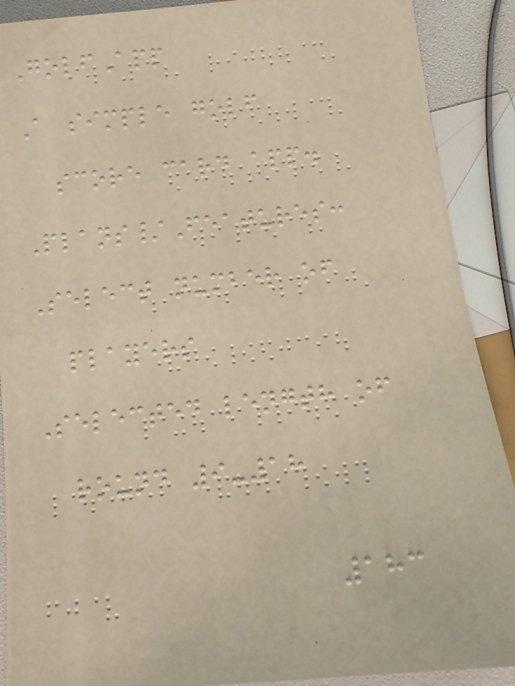GolfApp
A simple golf
score card app.
Plans/Features:
Select number of
players
Selected length of
round 9-18
183
